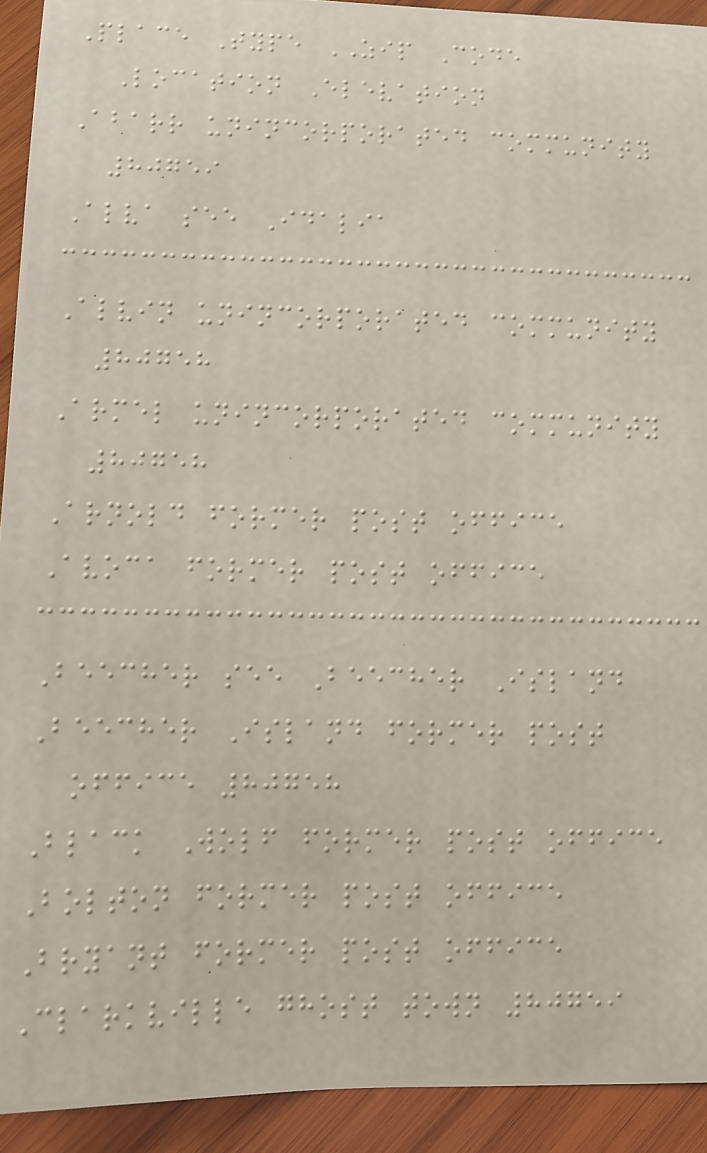Place Type ZIP Code
Location Elevation
Abarr unincorporated community
80759
Alva see Idalia
Alvin unincorporated community
80758
Armel unincorporated community
80758
Arnold former post office
Avoca former post office
Beecher see Beecher Island
Beecher Island former post
office 80758
Black Wolf former post office
Bolton former post office
Bryant former post office
Clarkville ghost town 80759
